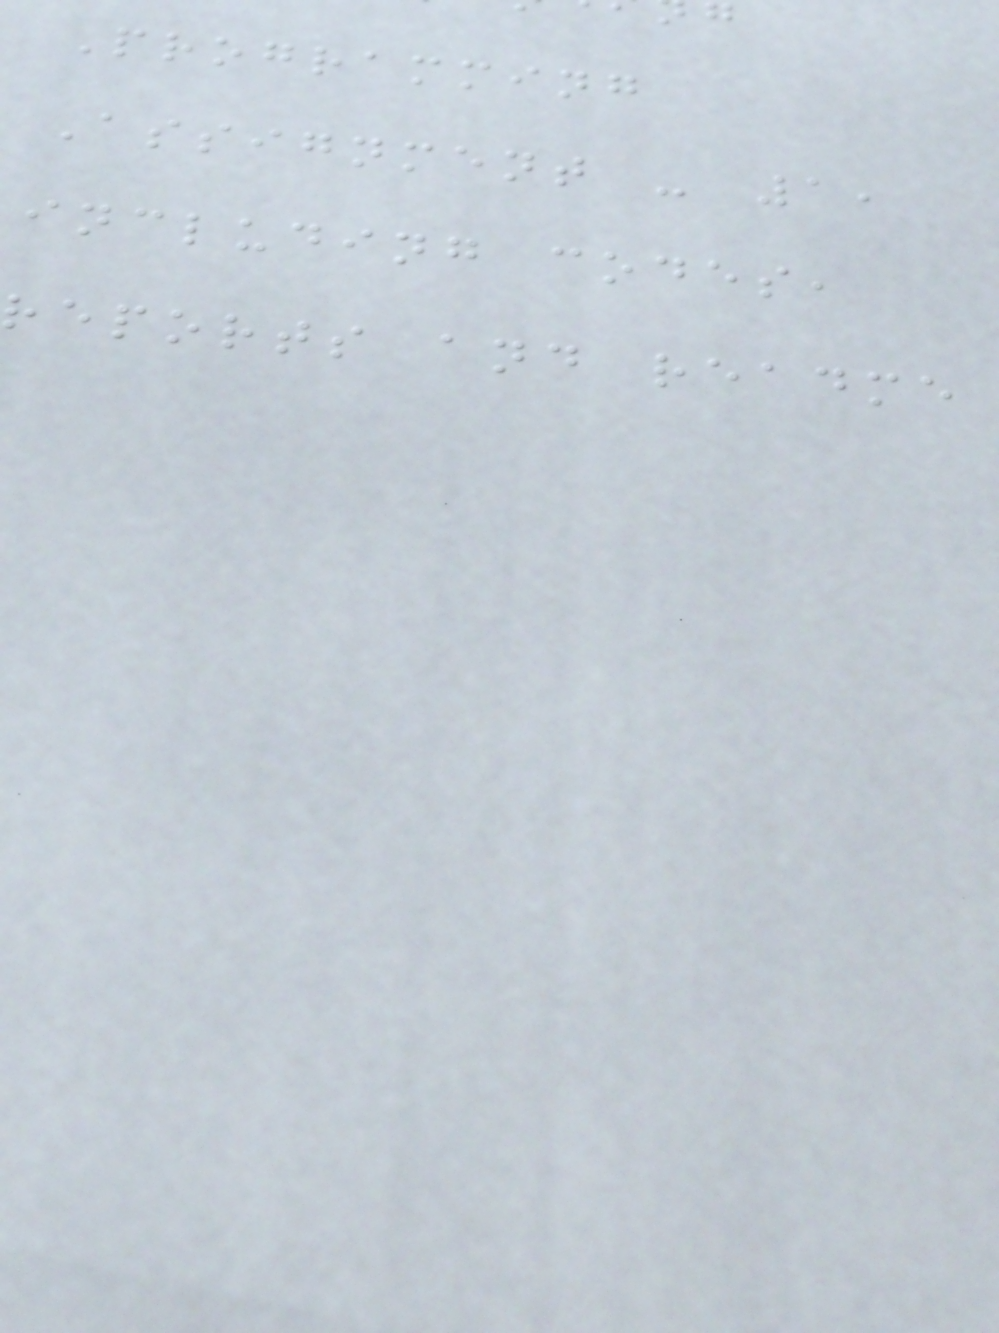Programming
Assignment - 1,
including codes,
reports and readme
